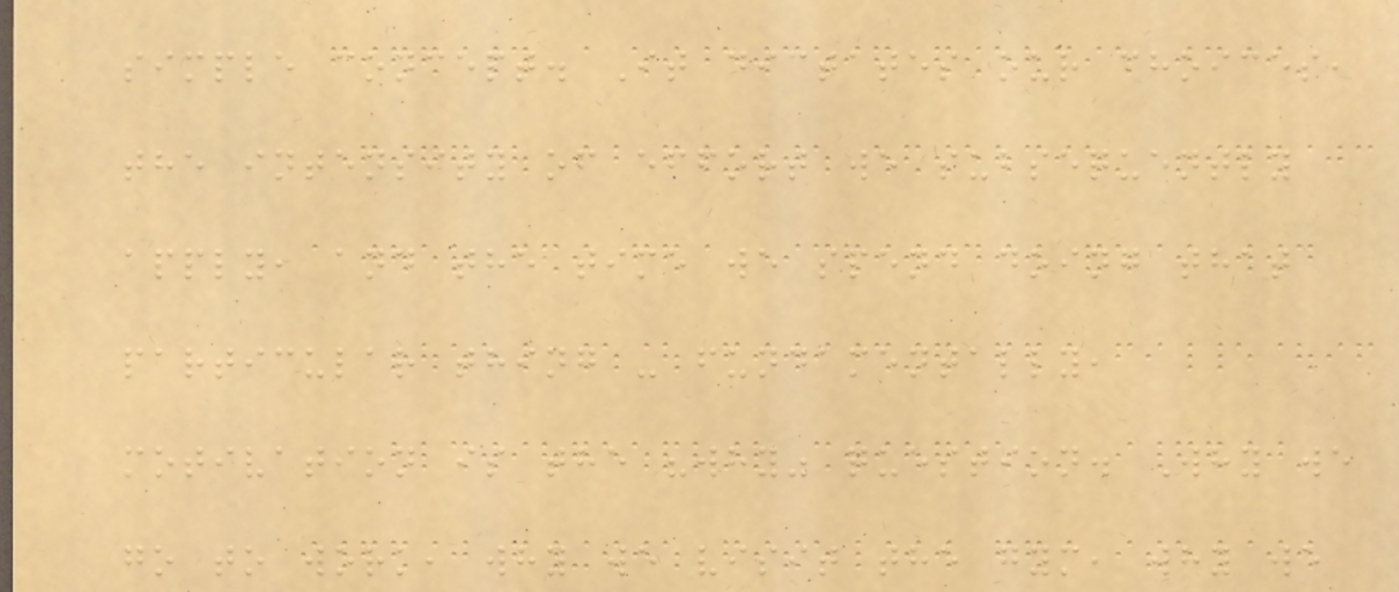simple concept. It dictates our choices,
the intensity of effort we subsequently
apply, and the time we spend doing that
particular thing - fundamentally,
motivation is the "why" question. Why we
go to work, why we visit the gym, why we
